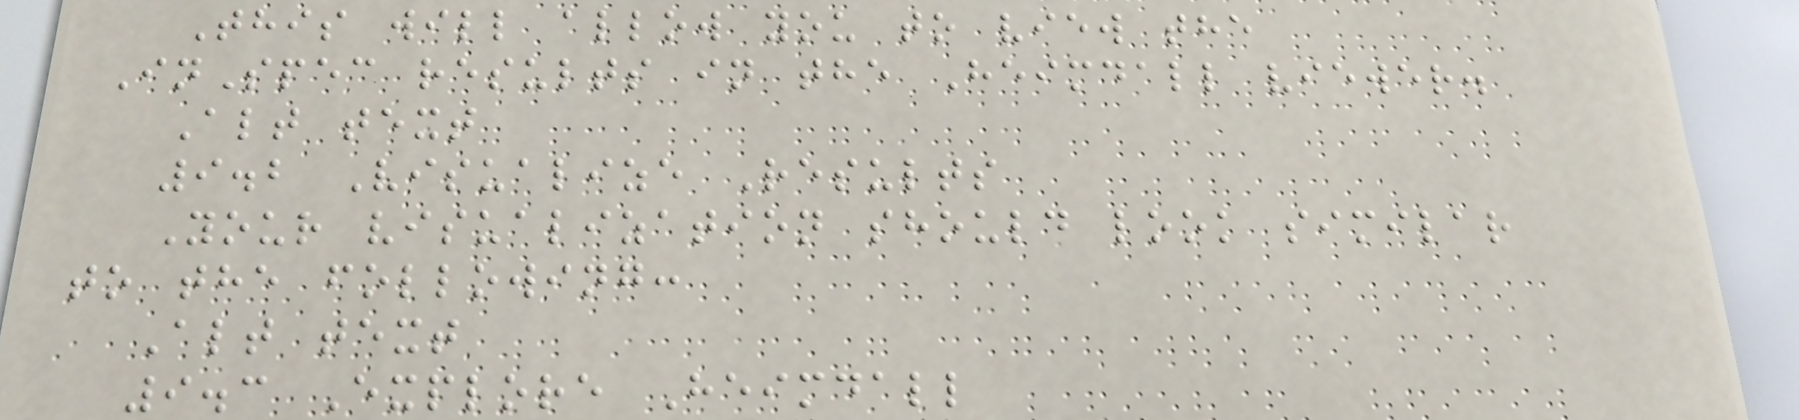This will allow you to view the
InSpec results in the Heimdall viewer.
Alt text
9.2 Visualize Results
Your visualization should look similar
to the following:
Alt text
9.3 Explore Heimdall
